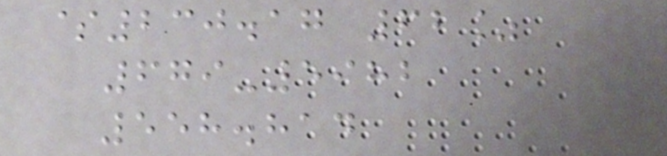$230.17 62%
679-5982
558.814
